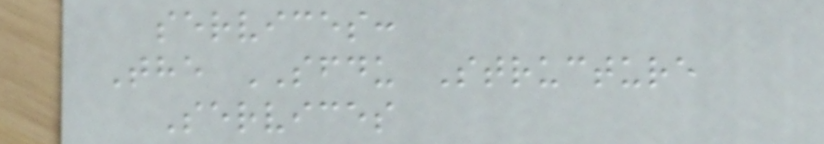services:
The SFDU Structure
Services
